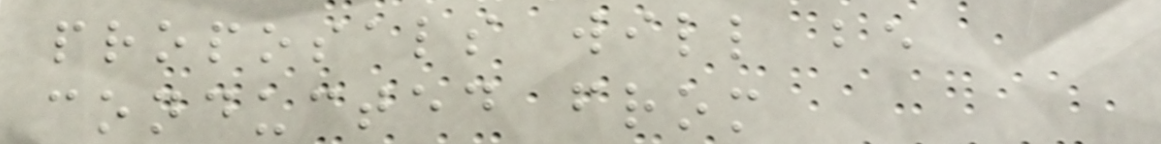proposals will be
conducted from
